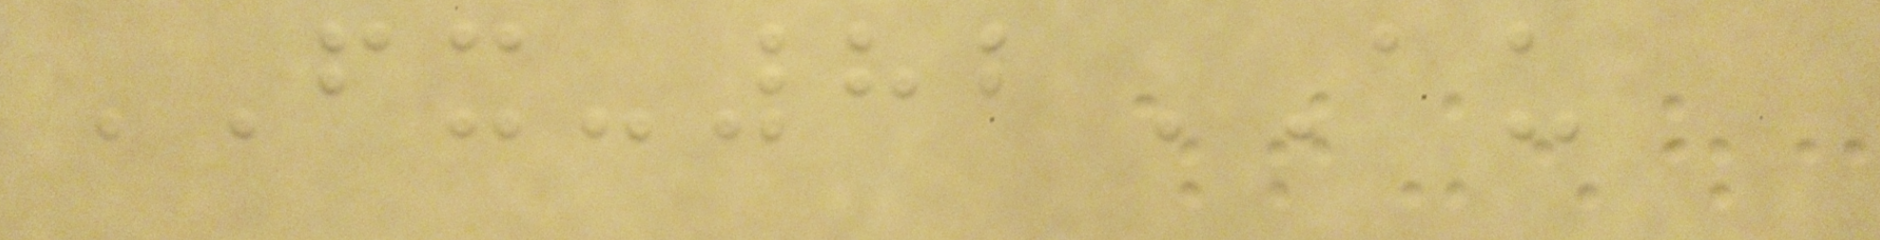FX-82AU
